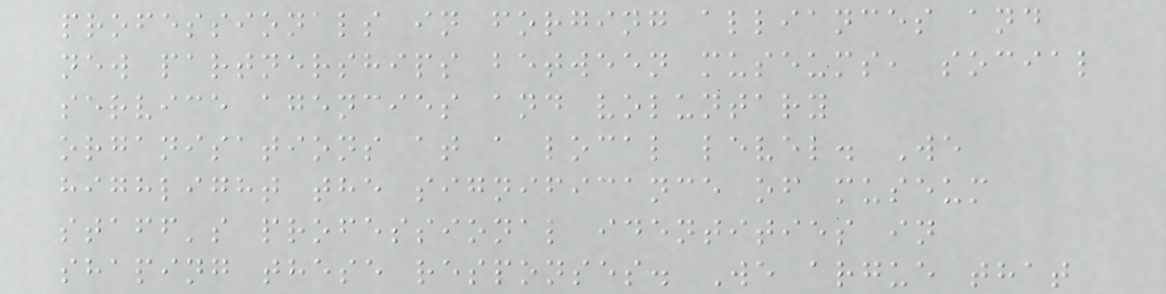professionals in forging alliances and
new partnerships between museums, social
service agencies and voluntary
organisations at a local level. We
highlight the significance of museum
staff's professional identities in
shaping these responses. We argue that
